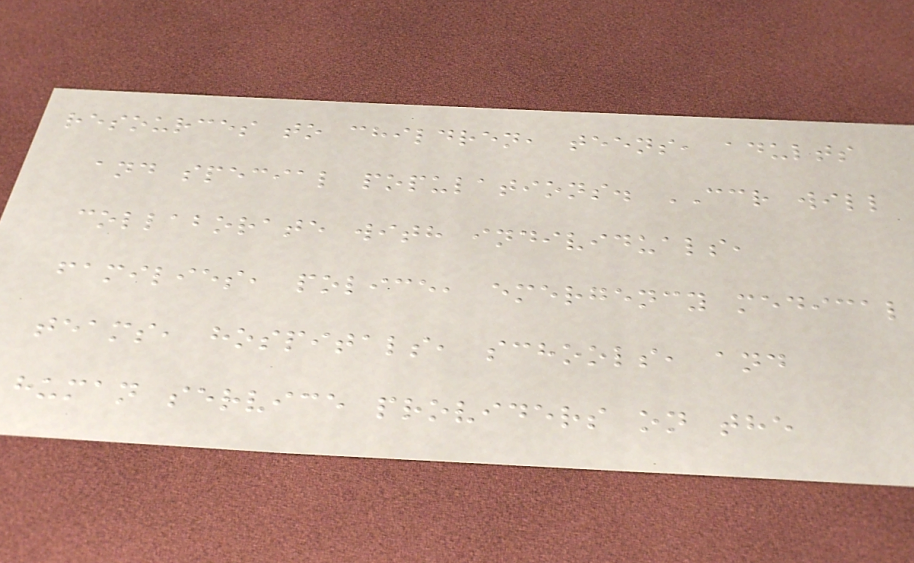resources to children, teens, adults
and special populations. CCR will
collaborate with individuals,
families, police, emergency medical
teams, hospitals, schools, and
human service providers on the
